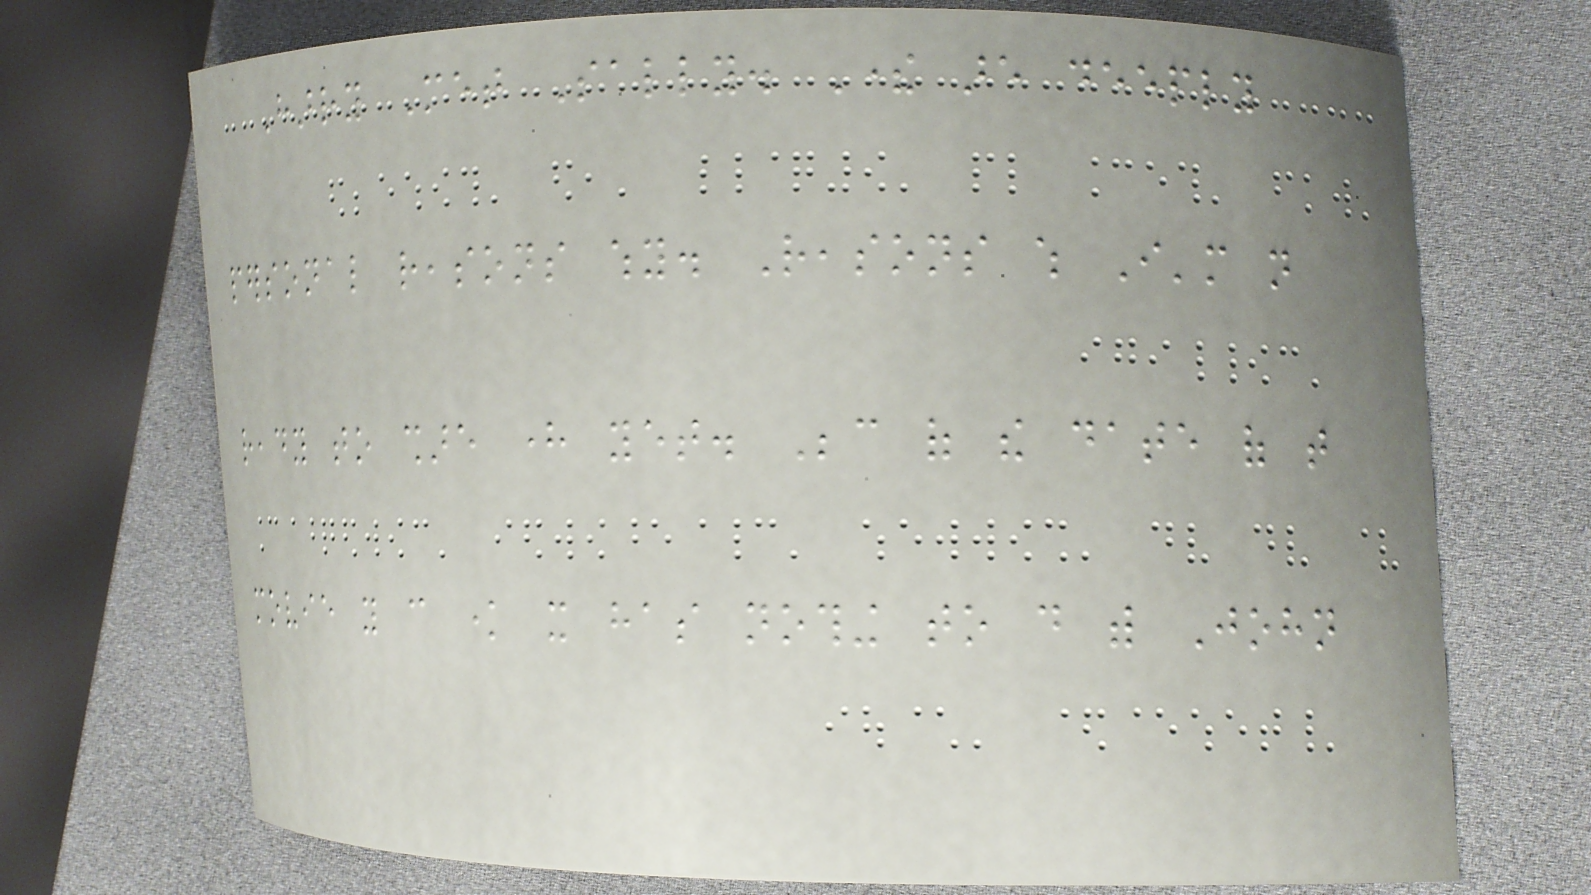Harry Met Sally. There are deeply
personal reasons why. Reasons which I'm not
ready to share here yet. Because of the date of that
movie you can know it has nothing to do with John
